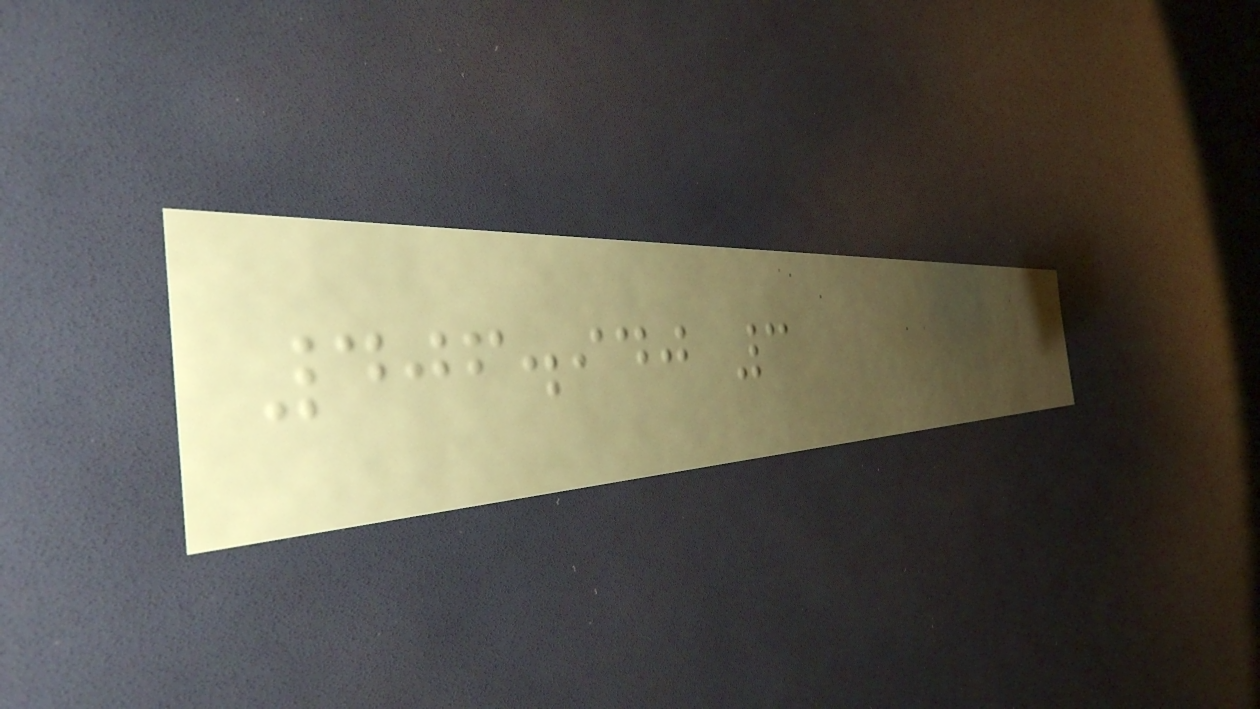406.940 3
